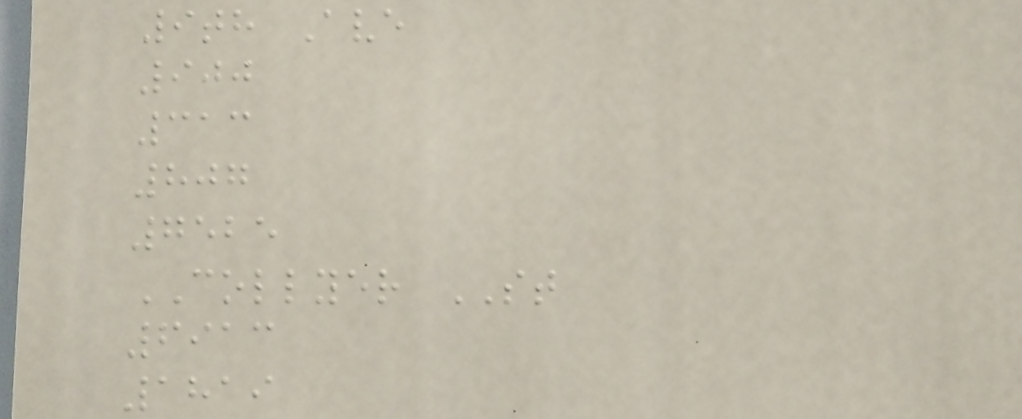9th Ave
900
313
807
7525
COLLYER ST
6913
1819
